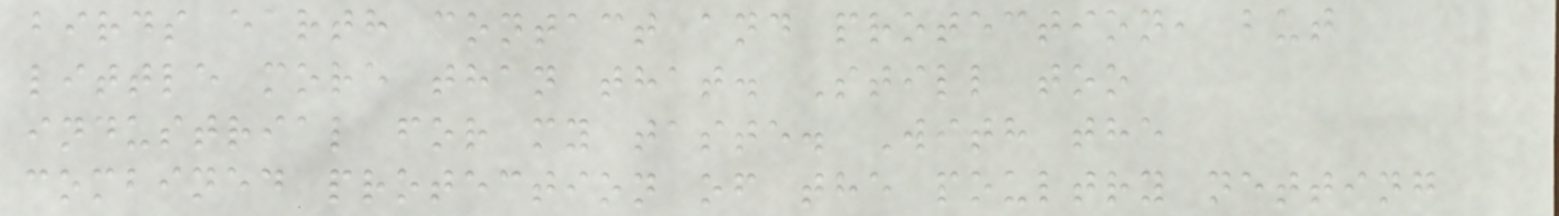birds earth contact and protection, but
little more than that. Still too
industrial for my taste. With the
combined protection of the poultry netting
